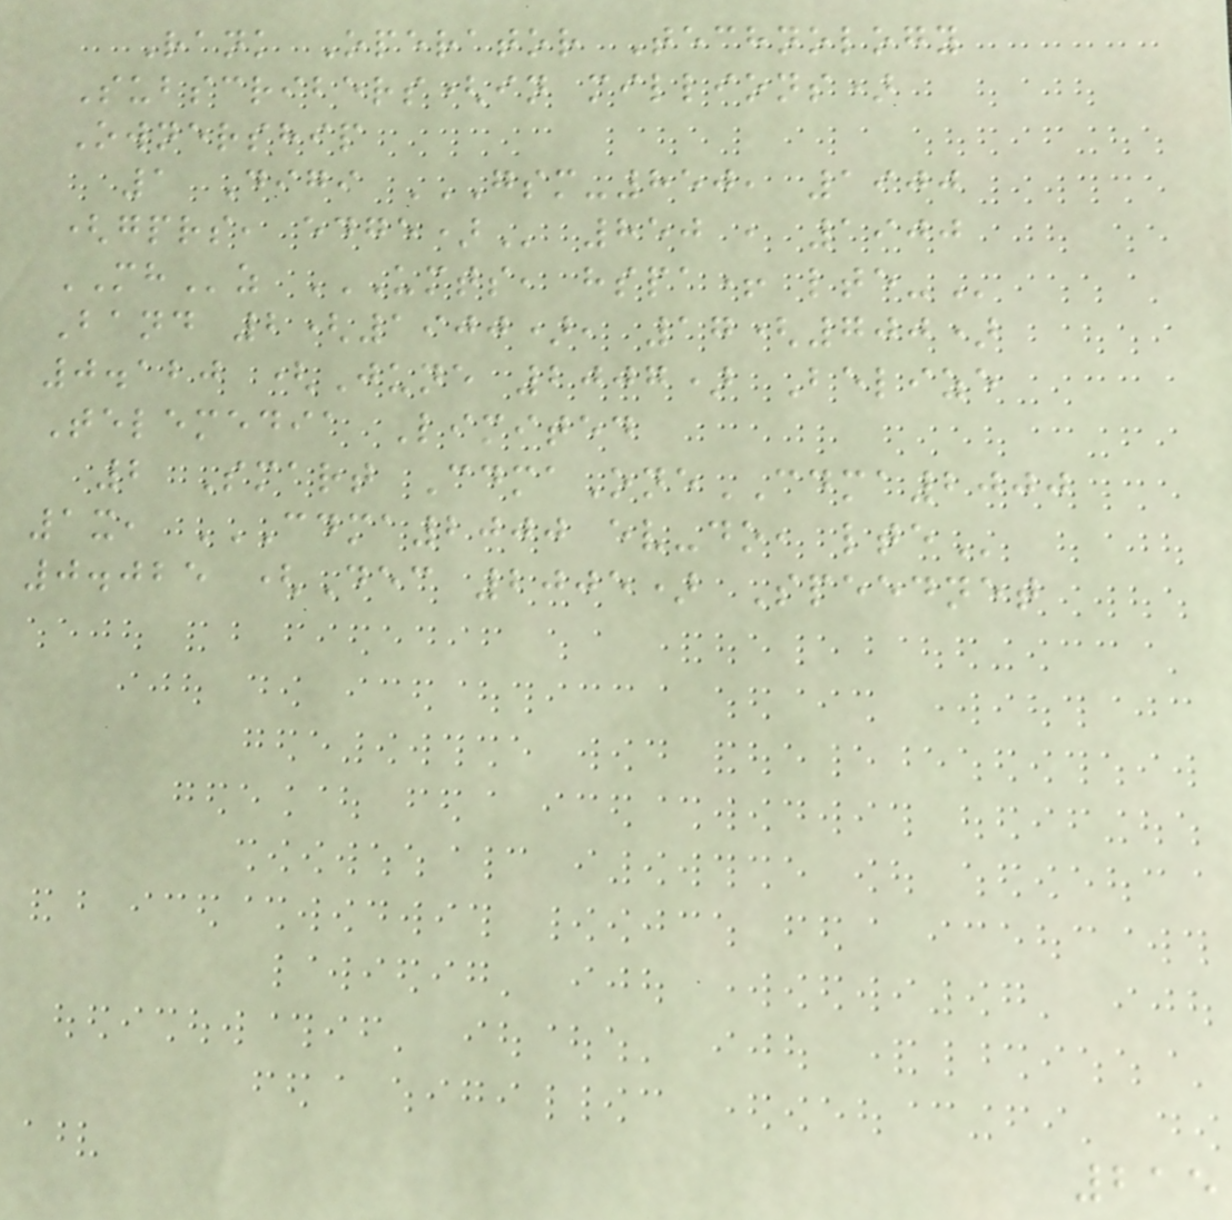Rank Operator Technology
Subscribers(in millions)
Ownership
1 Digi GSM-850, 1900
(GPRS, EDGE) 850 , 1900
MHz UMTS, HSPA+ LTE-
Band 2(1900), 17(700)
0.120 (June 2007) Belize
Telemedia Limited
2 Smart CdmaOneCDMA2000
1x, CDMA2000 EV-DO, LTE
0.025 (Dec 2005) Speednet
215
